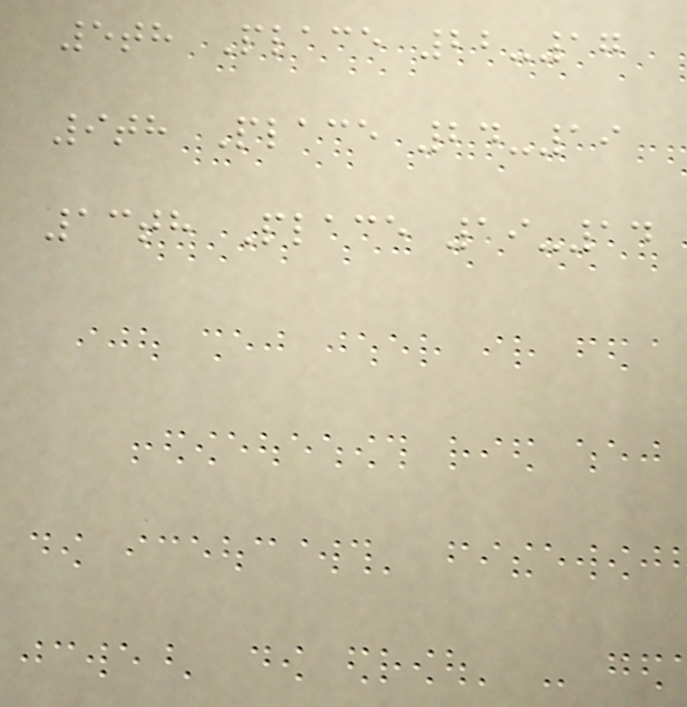5th Place 22-17
9th Place 24-19
13th Place 19-14
